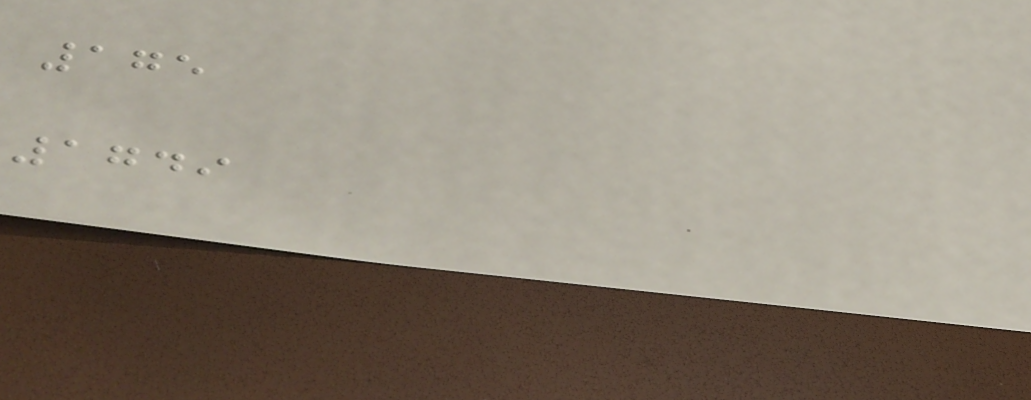175
1749
